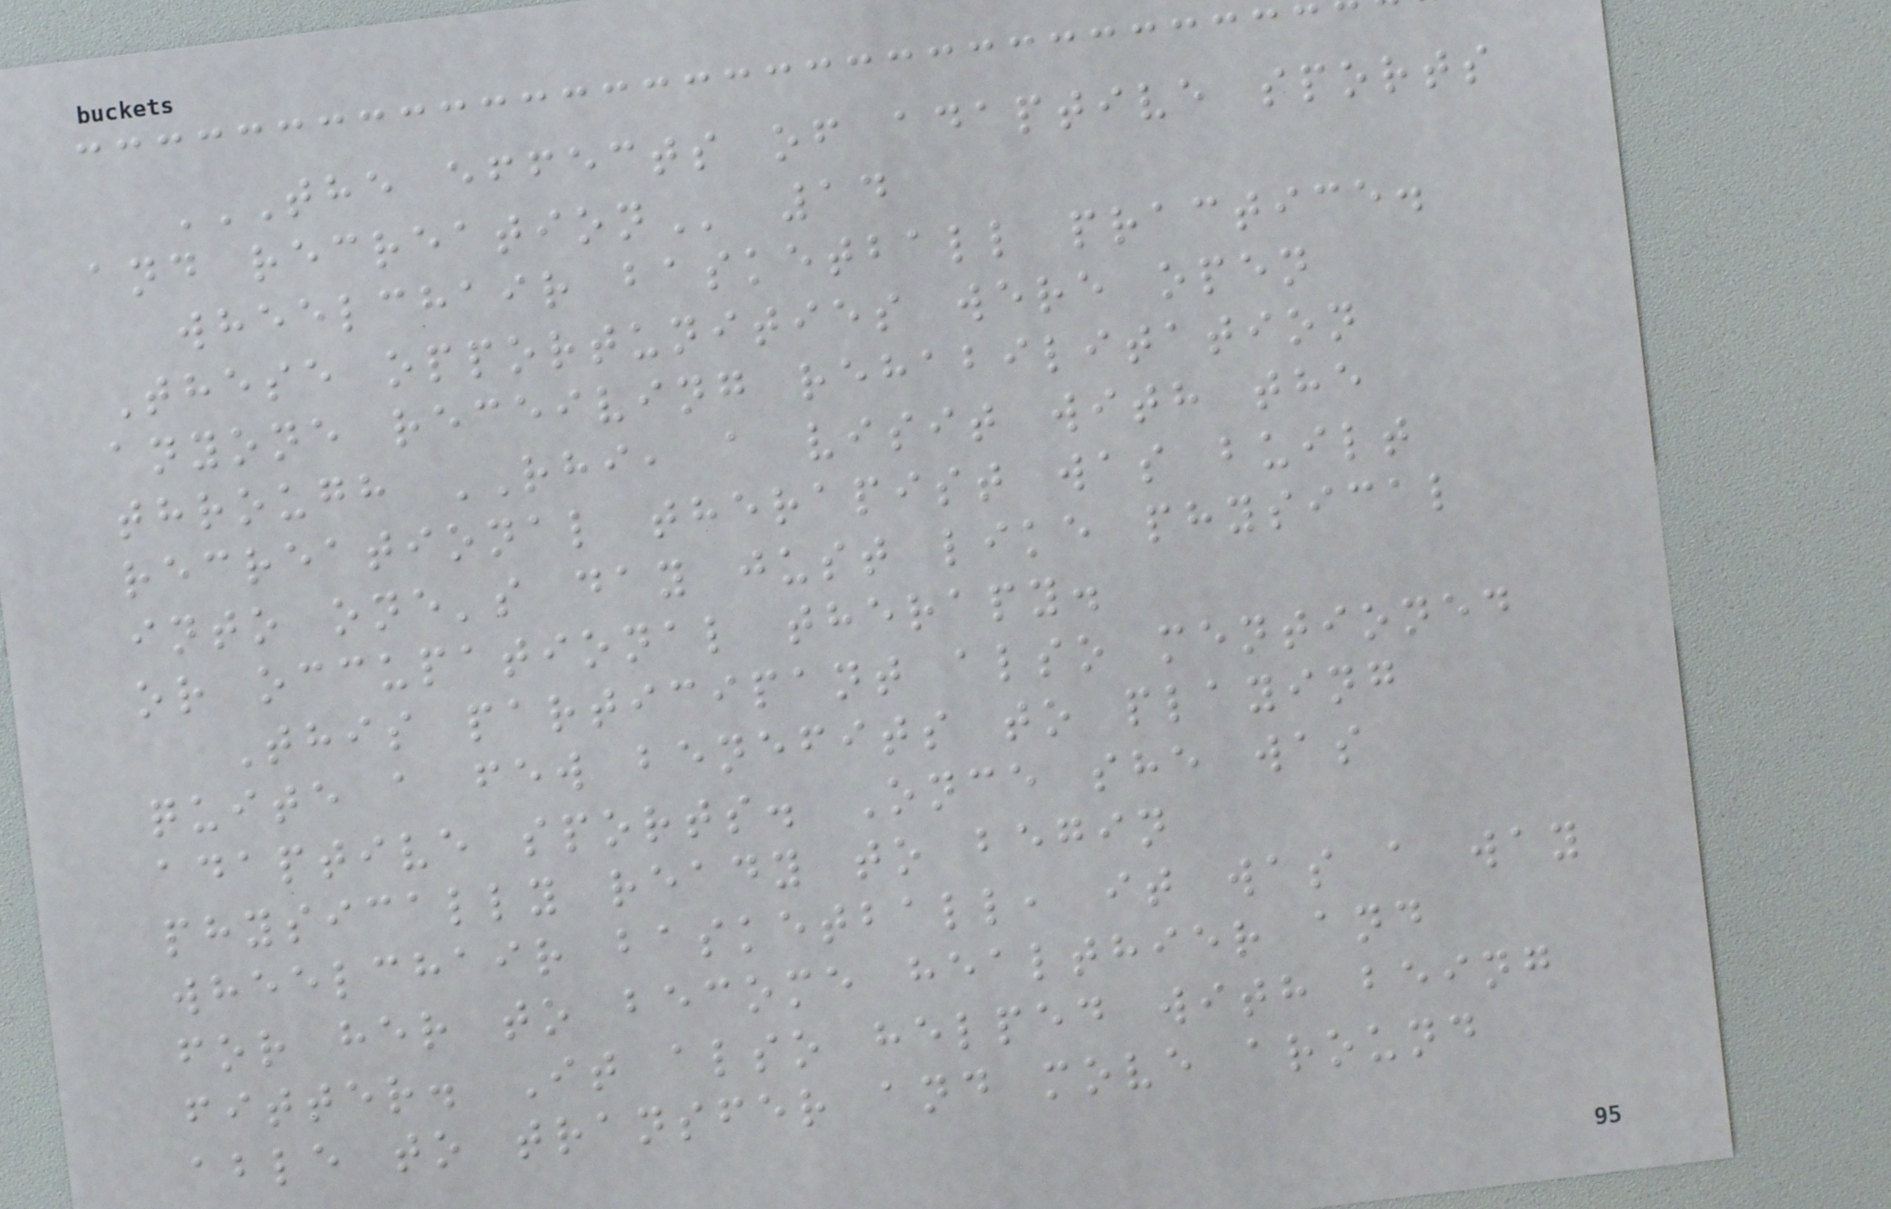THE EFFECTS OF ADAPTIVE SPORTS
AND RECREATION 14
wheelchair basketball practice.
These opportunities were open
anyone receiving rehabilitation
through RHI, a visit with the
recreational therapist was built
into one's day just like physical
or occupational therapy.
This participant also mentioned
quite a few benefits to playing
adaptive sports. Once she was
physically ready to begin
wheelchair basketball, it was a way
for her to become healthier and
fitter. It also helped with being
able to transfer and move around
